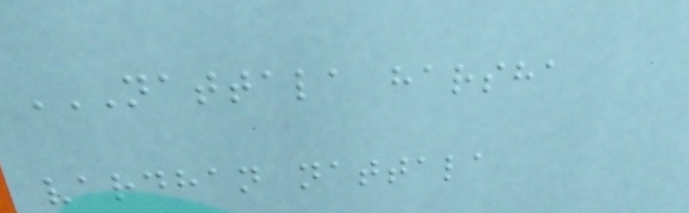NATTALA HARSHA
VARDHAN NATTALA
